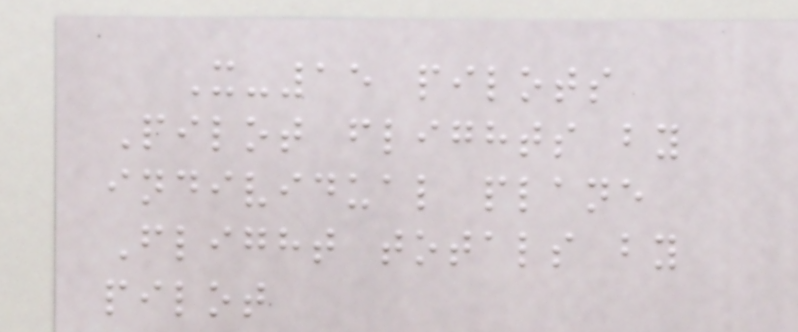X-15 pilots
Pilot flights by
individual plane
Flight totals by
pilot
